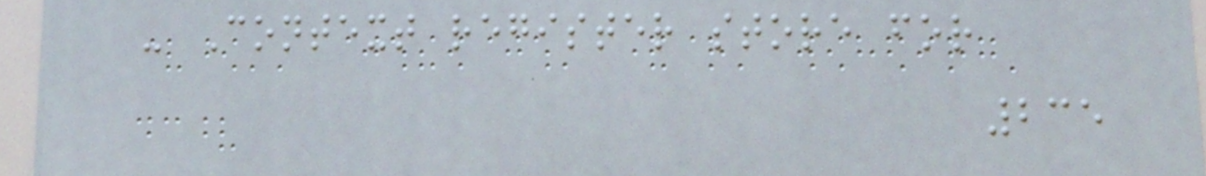- Context register store for
235
